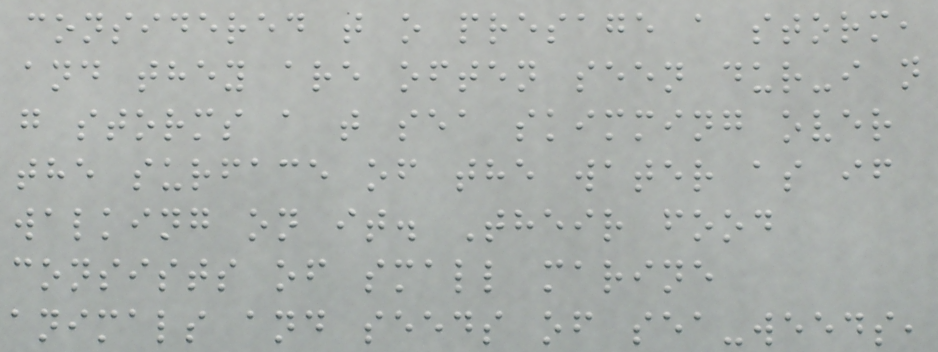considered t o presage a storm,
and they are often seen dur-i n
g storms a t sea skimming over
the surface of the water as if
walking on it. Their food
consists of small marine
animals and seeds of sea-weeds,
